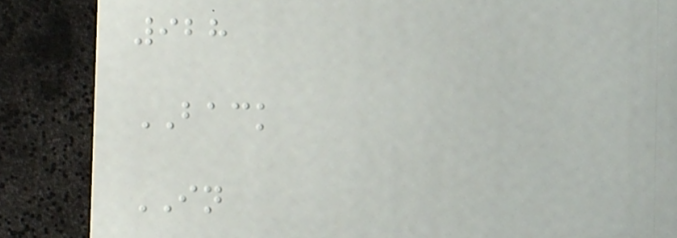928
BACK
IN
